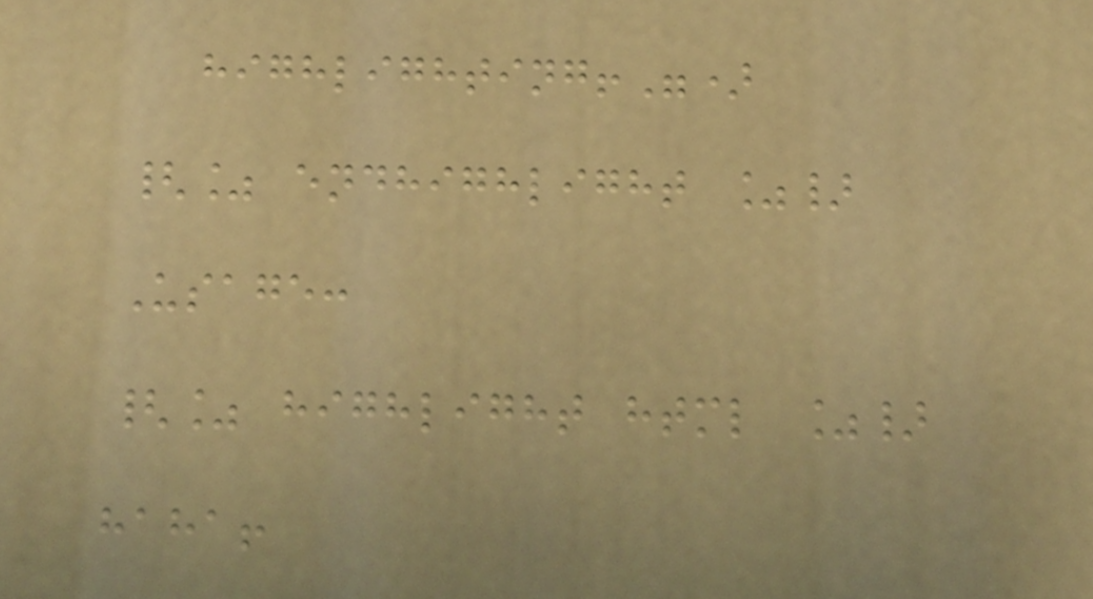highlighting!")
{% endhighlight %}
Usage:
{% highlight html %}
haha!
